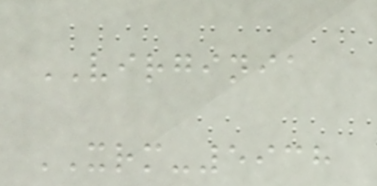VIRGINIA
XRM-5938
